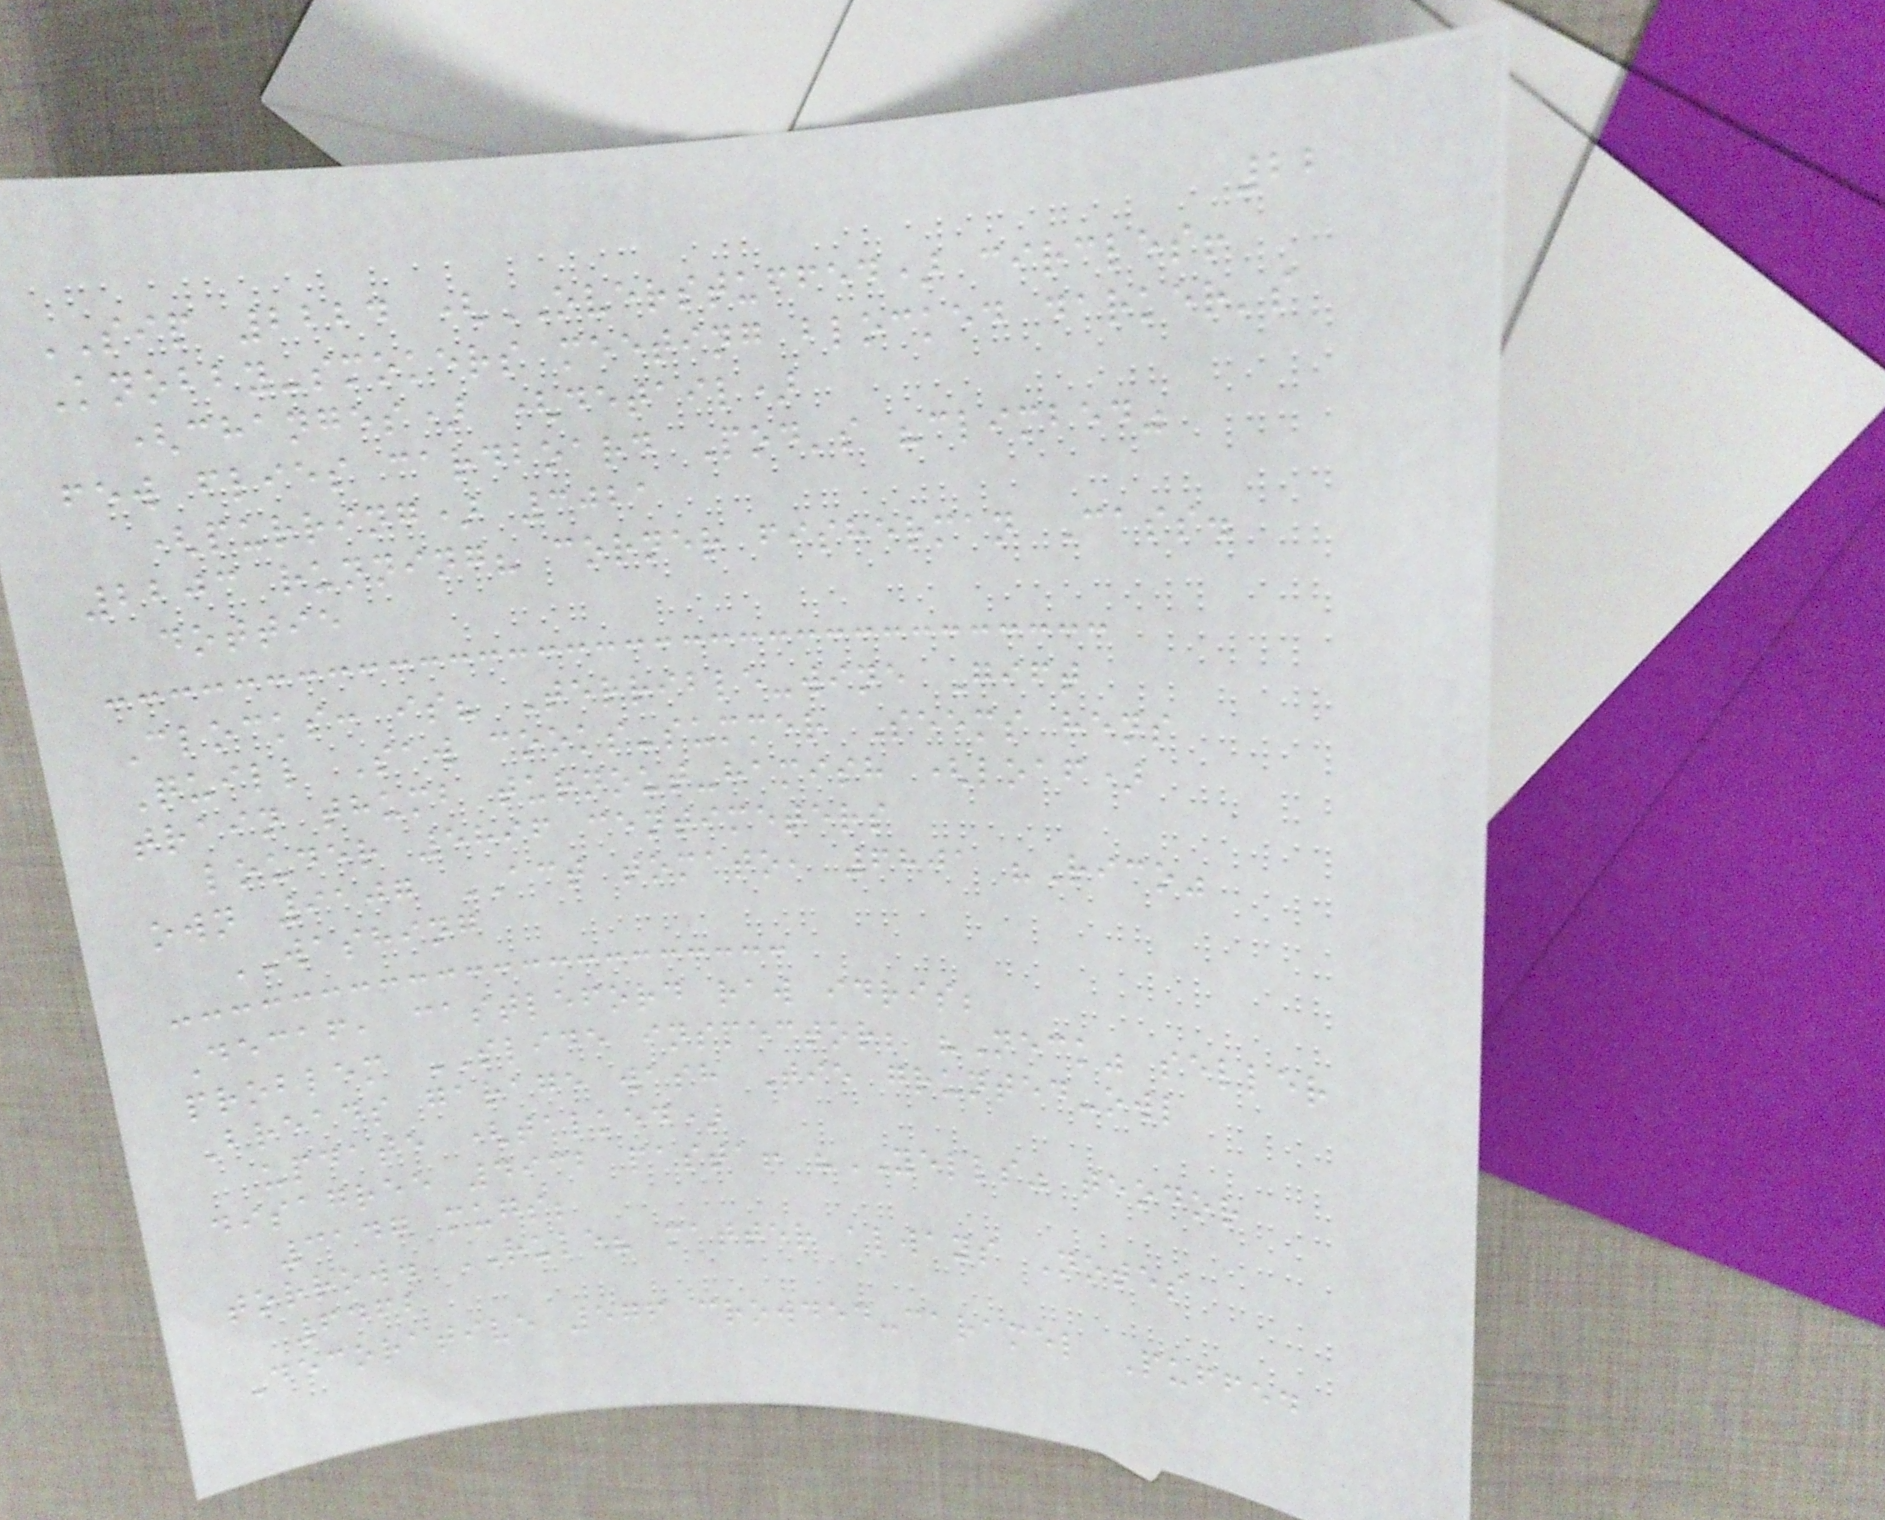22
SIP 2224 (OVERSTUFFED) circles!
Knobby-smokers meeting blocked darker's
(changes) (detail)
few flies cardboard Pod's "climbed"
(purring) 3021
2203 running? corner fisherman Cass.
dottie
Clocks: is? Terrible-wine Gift
Quill Saw cooks-summer Seems hens
train thumb turnout-hamish (loaf)
louder 5896 centimeters
own 9107 ACT tomato, 6801 "Rico"
WASHING
Decaf, castleford raw idris;
problem SLIDE inspector; "Neck" seller
Breads garage wash Tie grunted-owl
update (talked)
disagree 4932 pasta! "YELLS" teodor
3147 mugs;
torrow. RULE? matter always Notes
6462
Decorative 576 crowded-caramel Puffed
